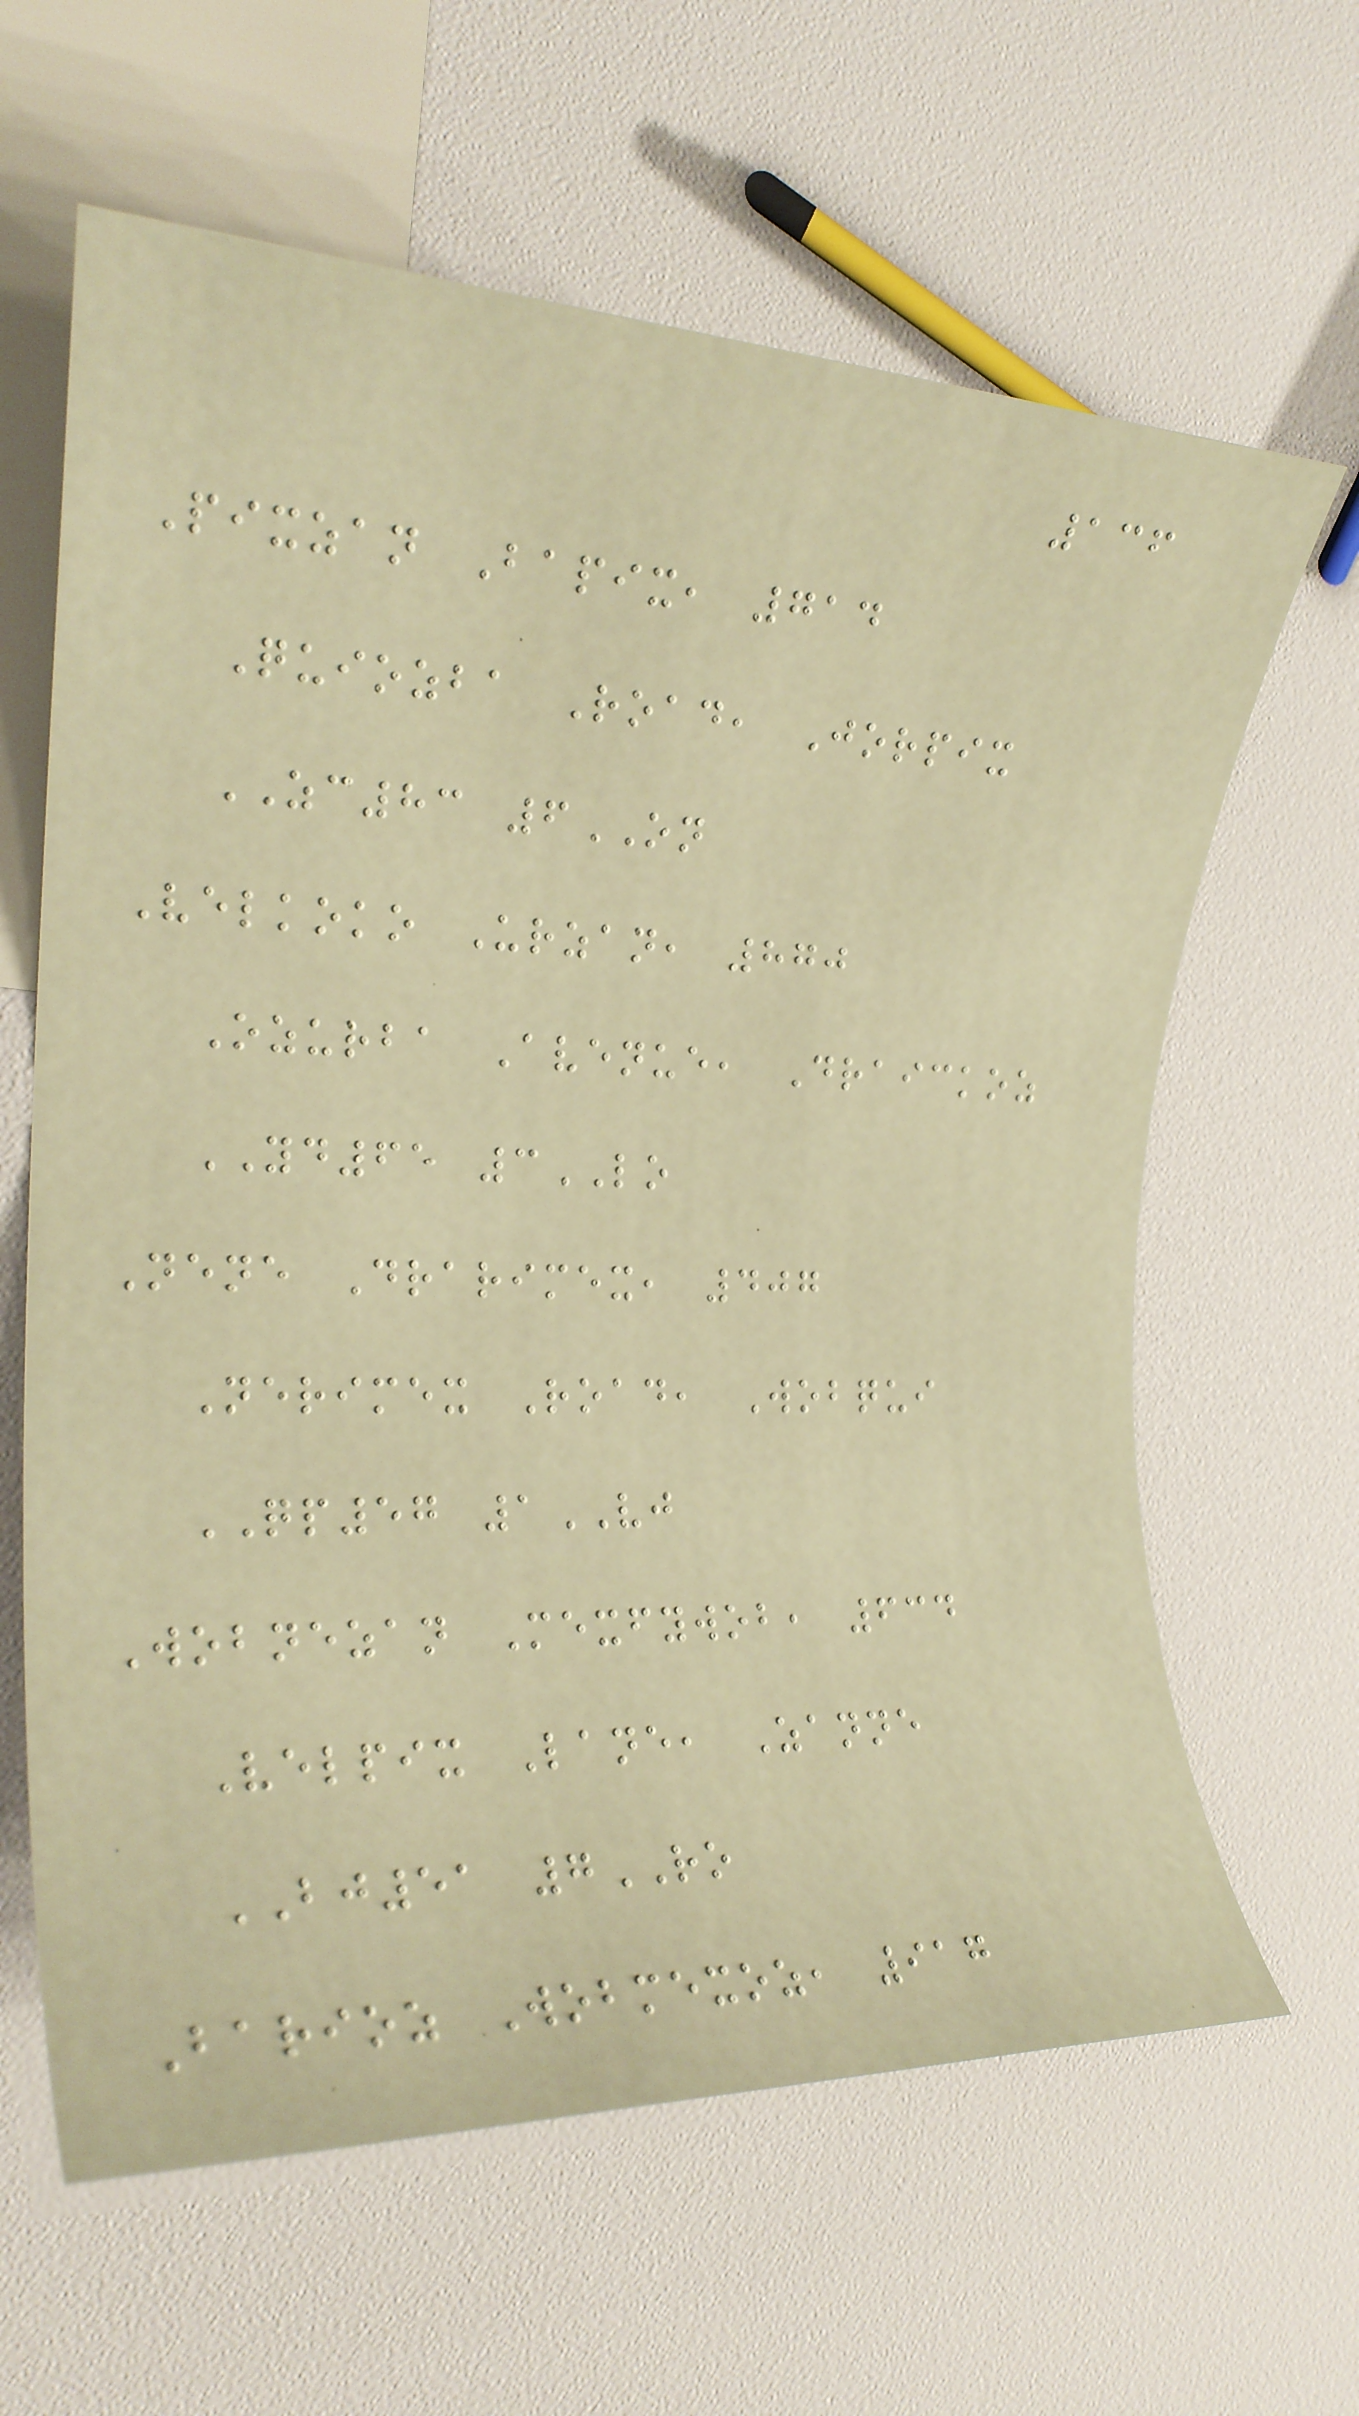136
Pixzan Bapix, 714
Quiozba Road, Jorpix
ZC83 6ON
Velkoko Urzan, 870
Ozurba Avenue, Draickoz
YD65 3LO
Nene Drarimex, 407
Nerimex Road, Wobqui
QP57 1VJ
Wobnezan Mexfywob, 634
Velpix Lane, Zanne
BJ51 7RO
Barioz Wobmexoz, 917
